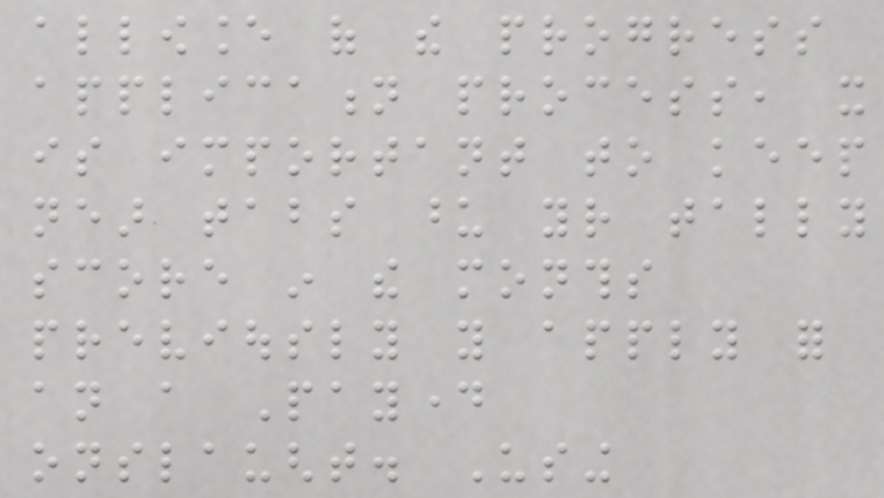allowance of the progress
application process, it
is important to keep
near tabs upon your tally
score in the months
previously you apply for
an a Payday
onslaught. Using
